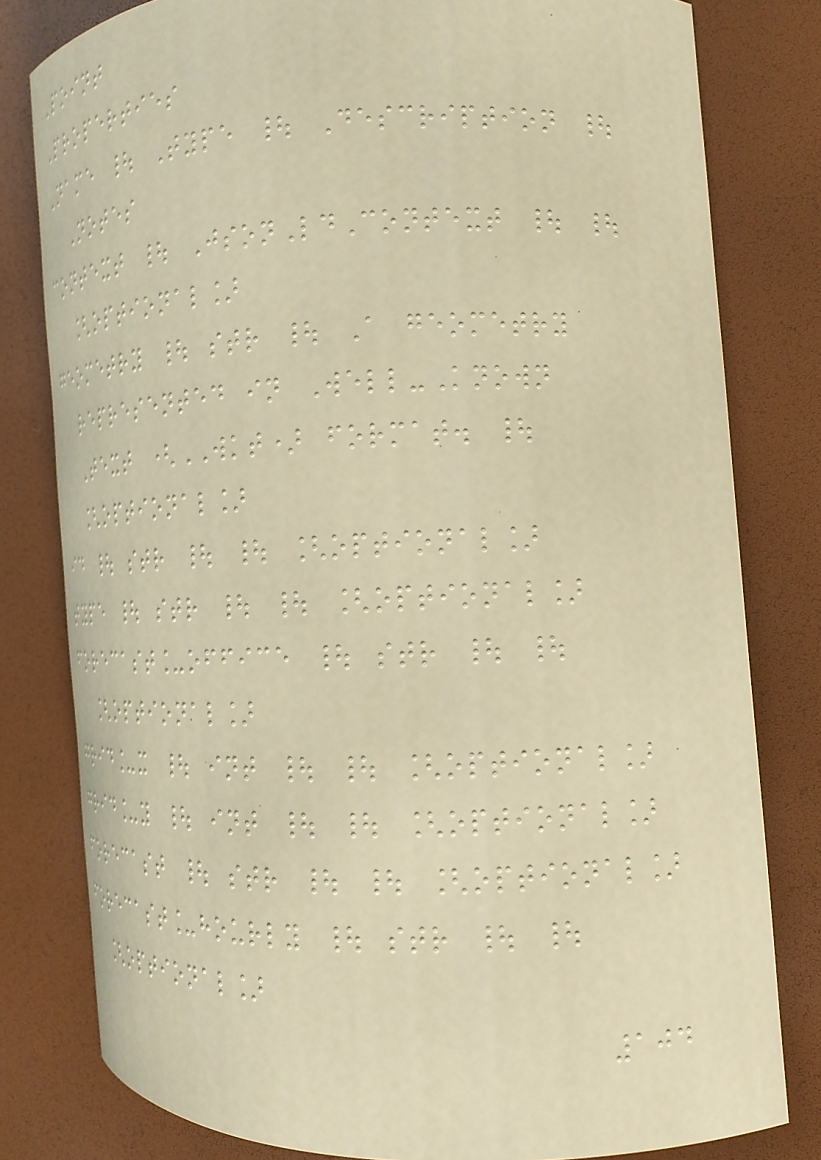Point
Properties
Name | Type | Description |
Notes
context | JsonLdContext | |
[optional]
geometry | str | A geometry
represented in Well-Known
Text (WKT) format. |
[optional]
id | str | | [optional]
type | str | | [optional]
forecast_office | str | |
[optional]
grid_x | int | | [optional]
grid_y | int | | [optional]
forecast | str | | [optional]
forecast_hourly | str | |
[optional]
104
